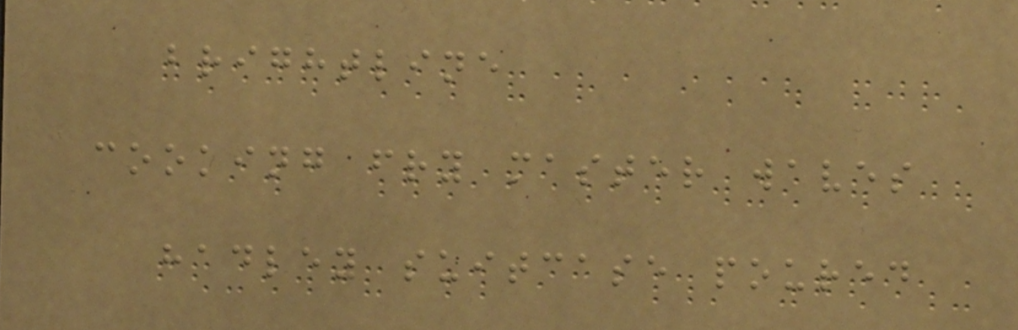brightline
cooking fry master waves
hadley suitcase poured
